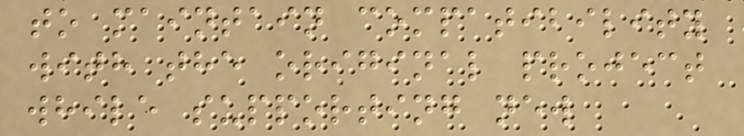to maintain compatibility
with the original project
while supporting new
